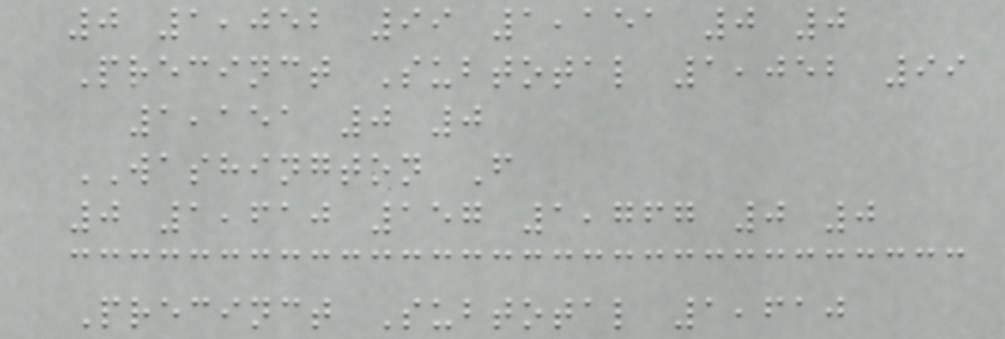0 1,052 99 1,151 0 0
Precinct Subtotal 1,052 99
1,151 0 0
WASHINGTON F
0 1,610 157 1,767 0 0
Precinct Subtotal 1,610
